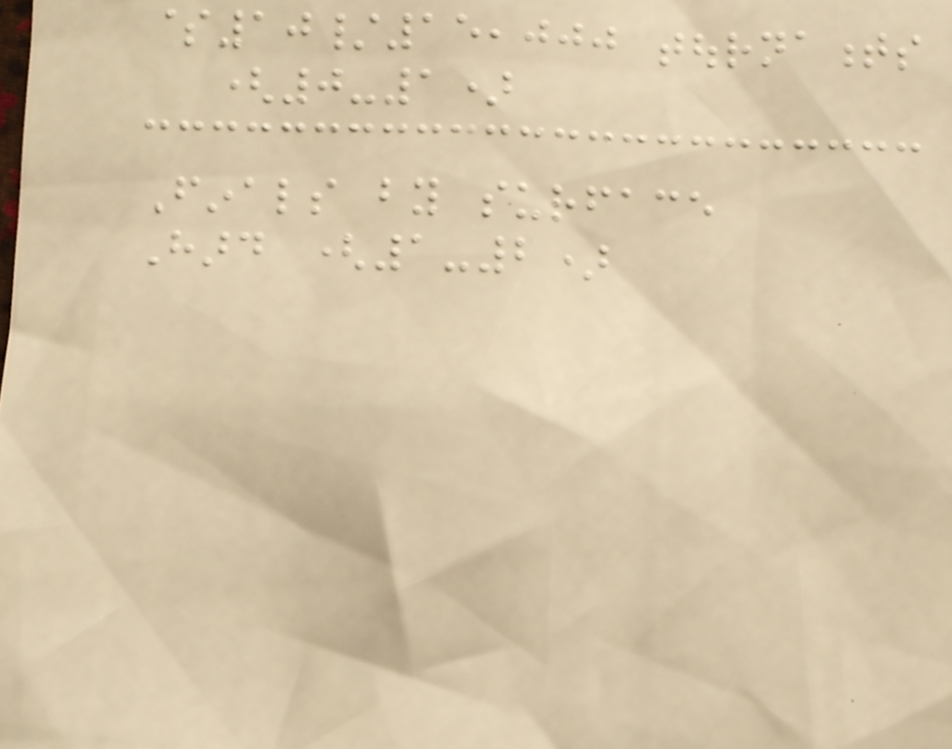$10/15,000 tournaments
(0-1)
Finals by surface
Hard (1-2)
